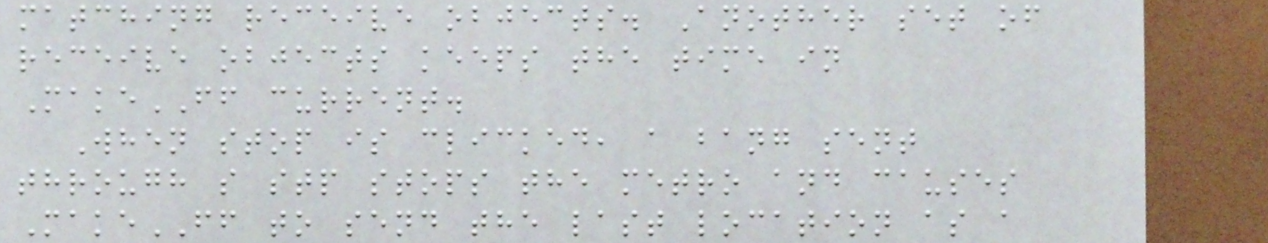matching receive objects. Another set of
receive objects keeps the time in
MakeFF current.
When stop is clicked, a bang sent
through s stp stops the metro and causes
MakeFF to send the last location as a
